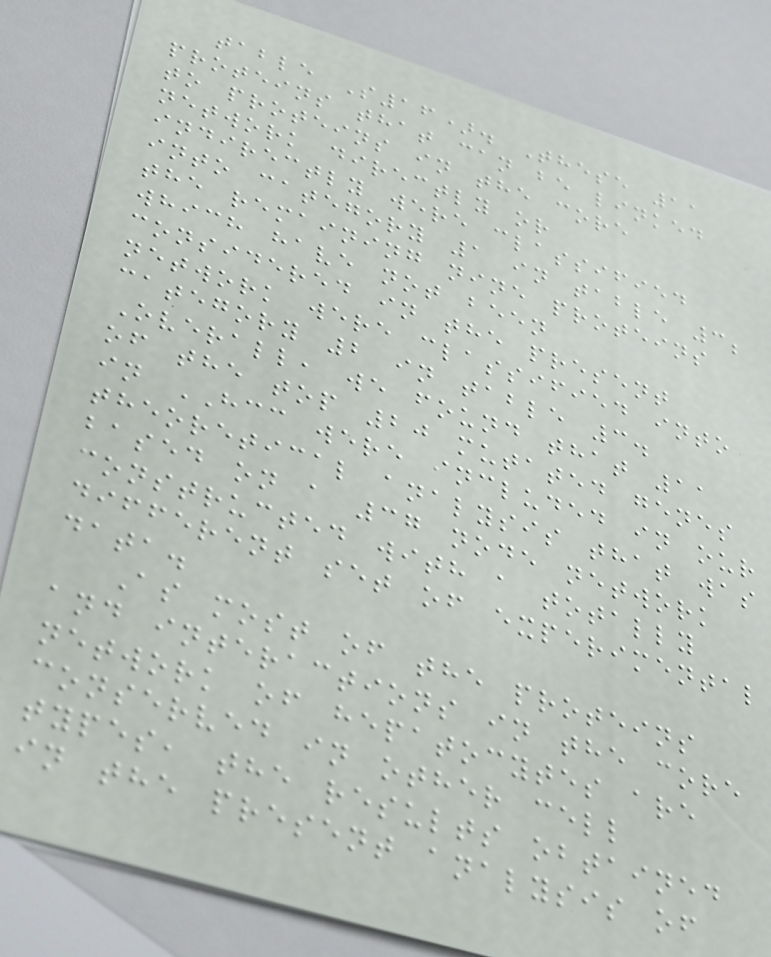table S16). These 11
proteins that can be linked
to proteins in the core
network directly or
indirectly were classified
into category 1 in table 3;
the remaining nine proteins
which have not been
considered in the present
network were classified into
category 2 in table 3.
Overall, we found that 11
of the top 20 mutated genes
in HCC were included in our
theoretical analysis that was
based on a 37 node network
constructed with a totally
different set of experimental
data.
As most of the proteins
and interactions in the core
network of hepatocytes are
conserved in other cell
types, the results obtained
in the present analysis of
